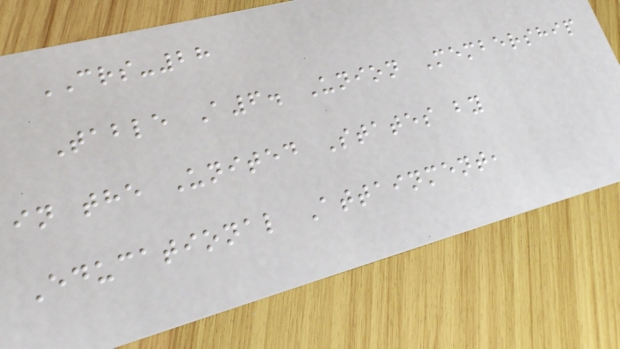CRS-28
Table A6. Union Membership
in the United States by
Educational Attainment,
